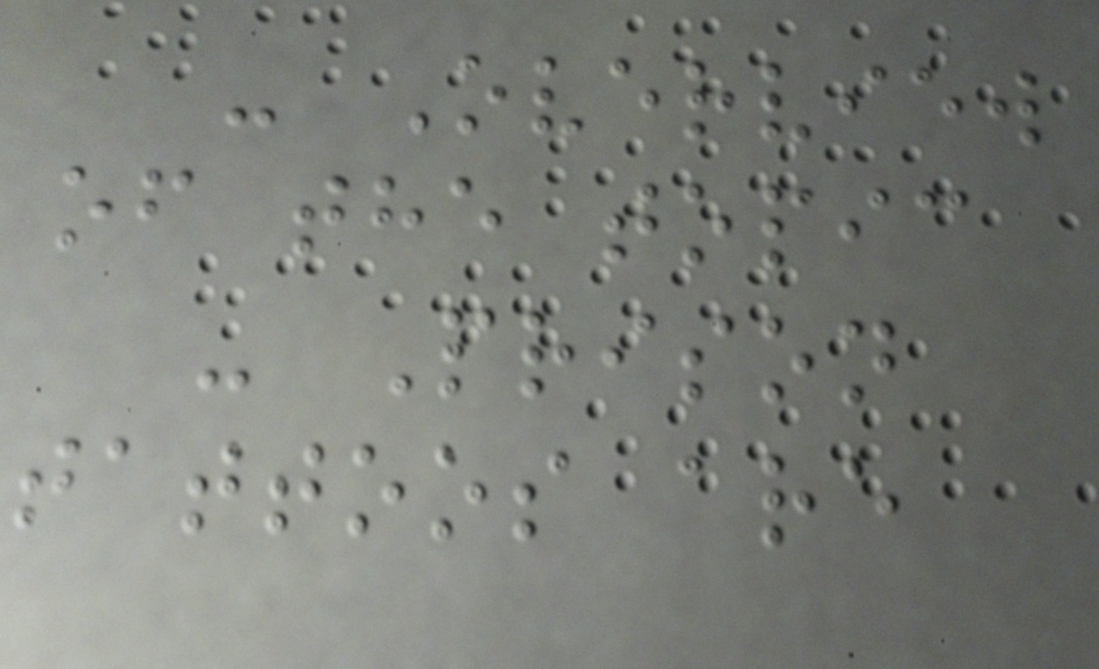- Overview
of the topic
- Prison
tattoos are
